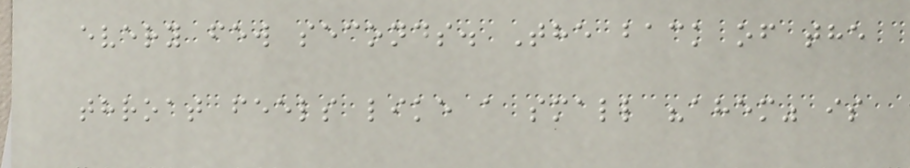every few seconds. The back of the
throat feels like a small "ahem" is
